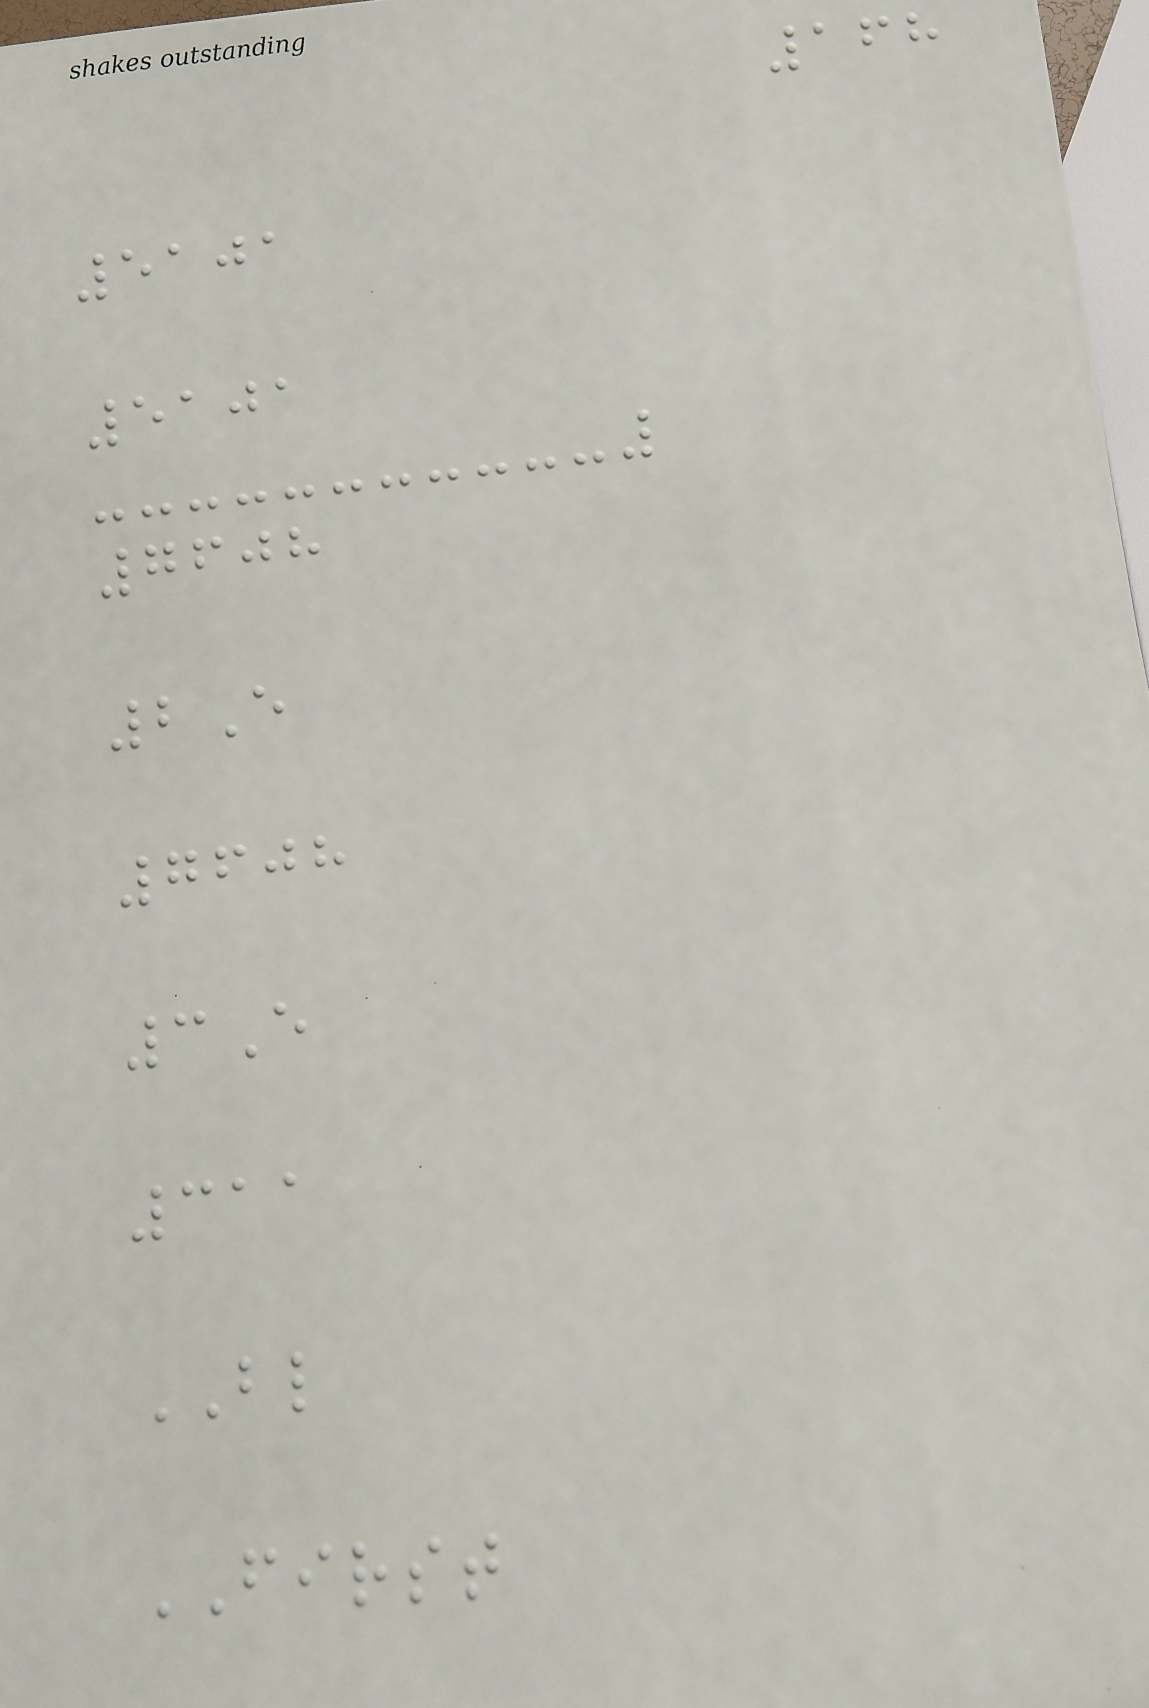168
5101
5101
7608
2E
7608
3E
311
BL
FIRST
